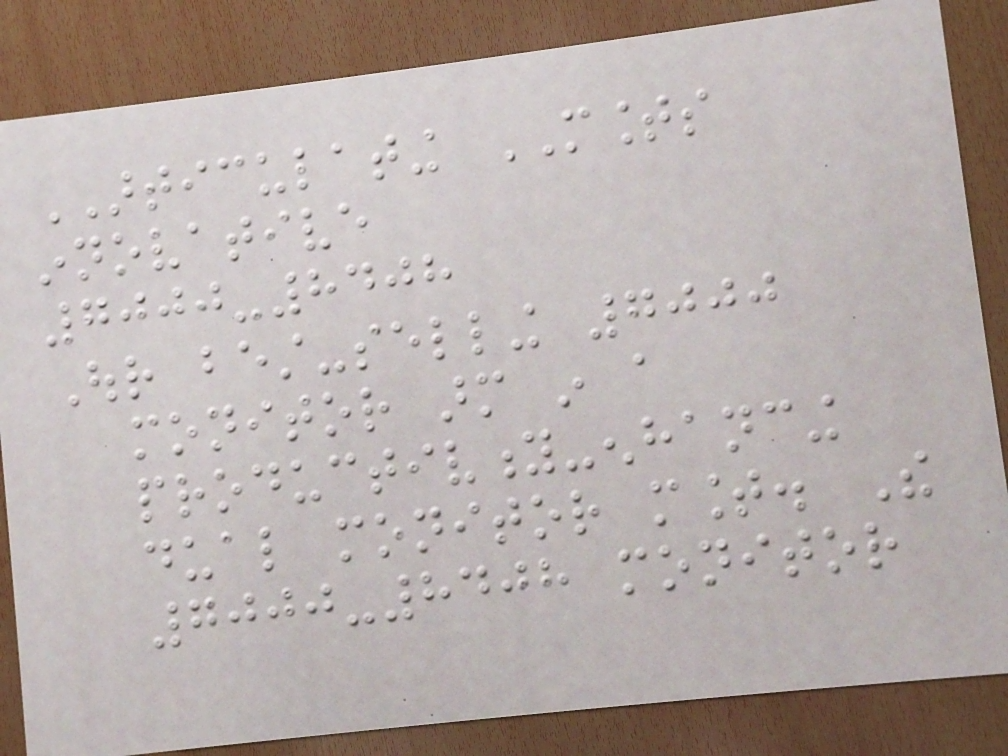ARTICULATING MOUNTS
innovative
7000-8408
Our best-selling 7000
monitor arm in a
productivity-enhancing
dual monitor mount. The
7000-8408 monitor
